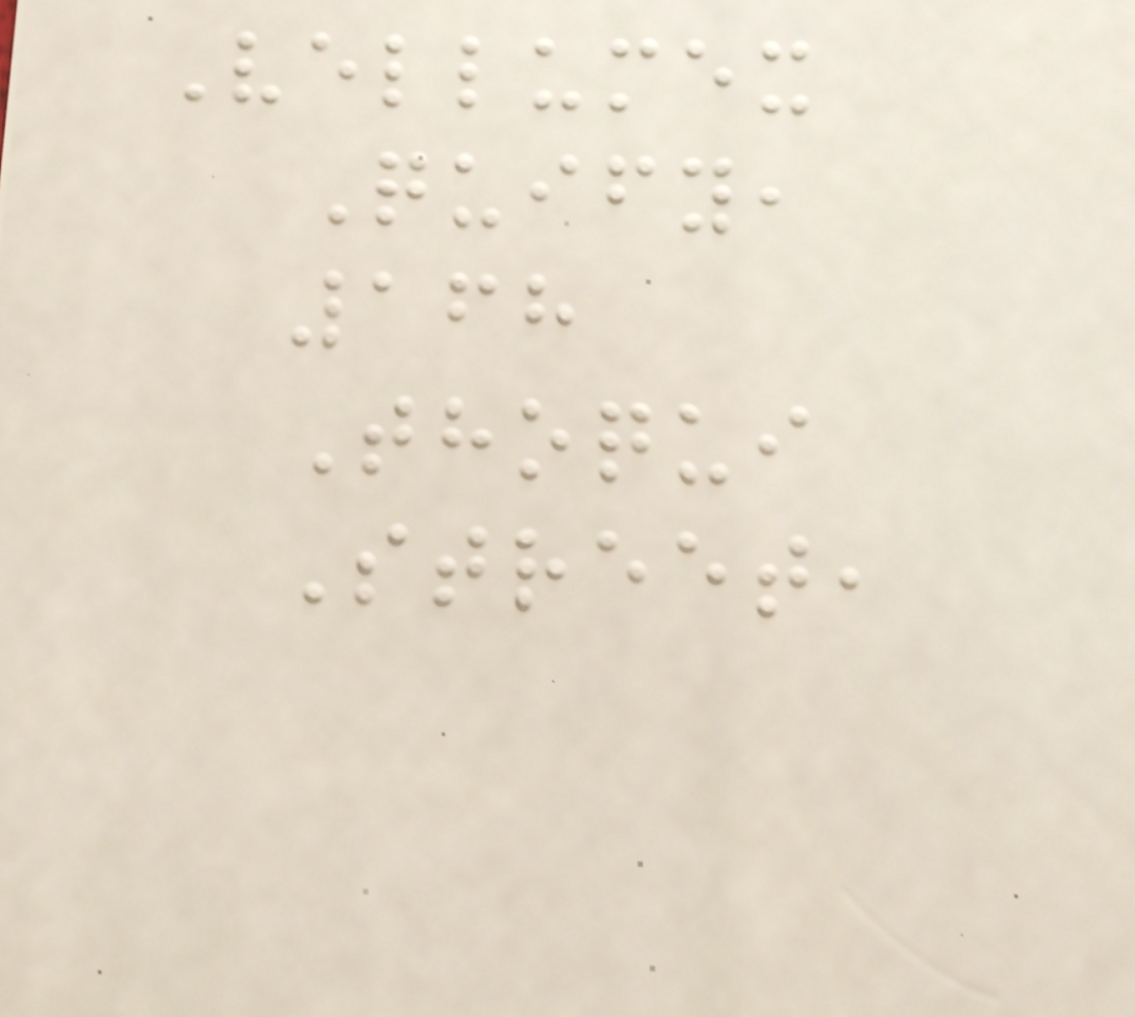Vellumex
Quify,
168
Thoqui
Street,
